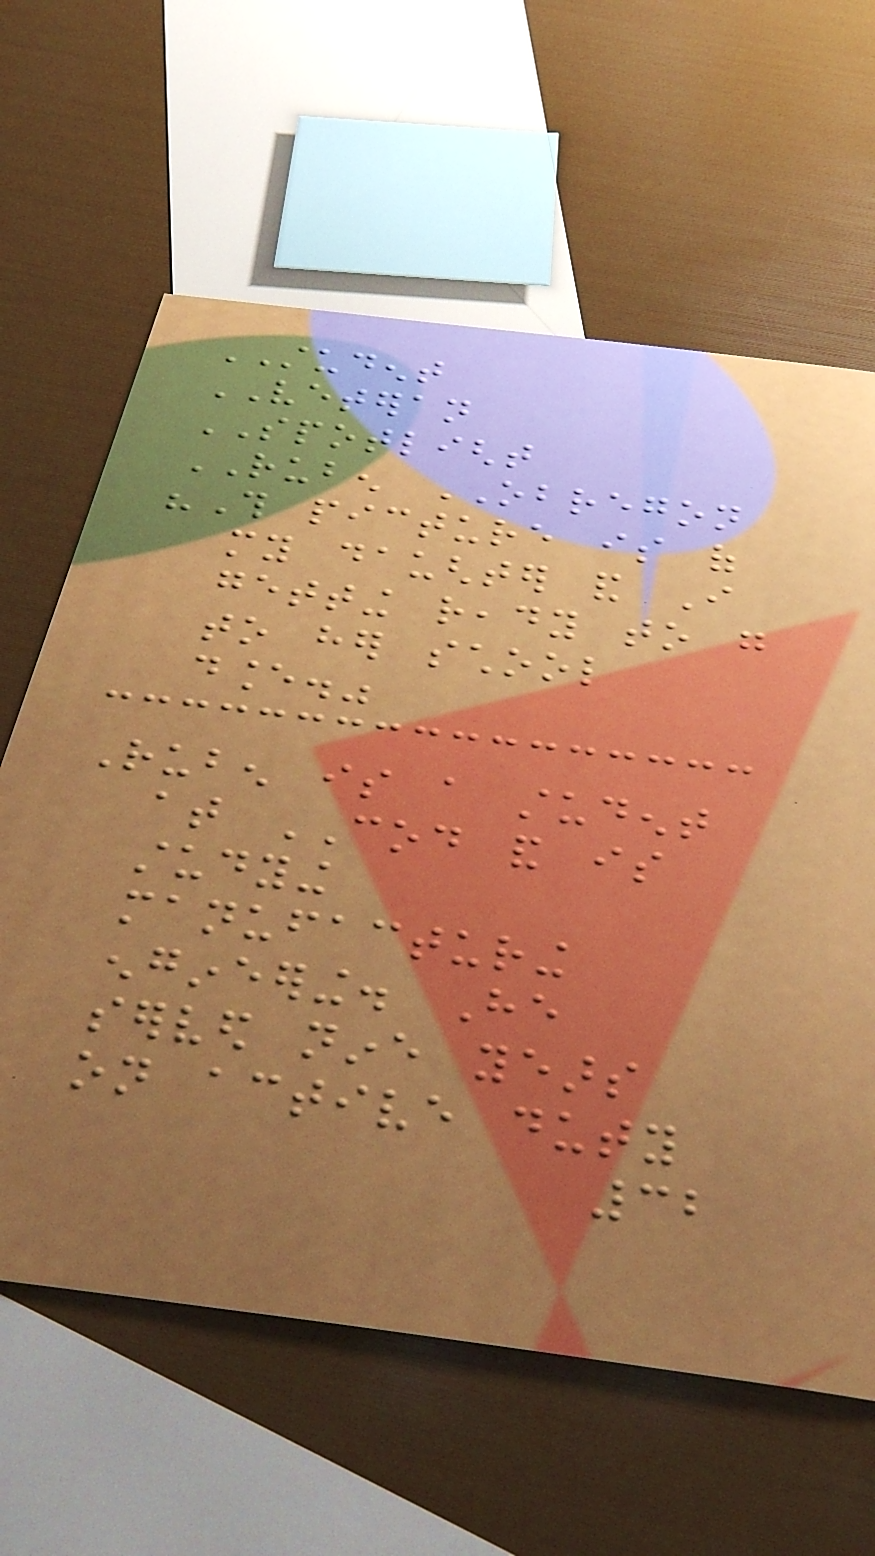STUDENT
VETERAN
SPOTLIGHT
RUBEN OBREGON
"This picture is of
my daughter and I
getting ready to go
to her school
dance."
Ruben is a student
at COD and is
studying
manufacturing
engineering. He
served nine years
on active duty
32
